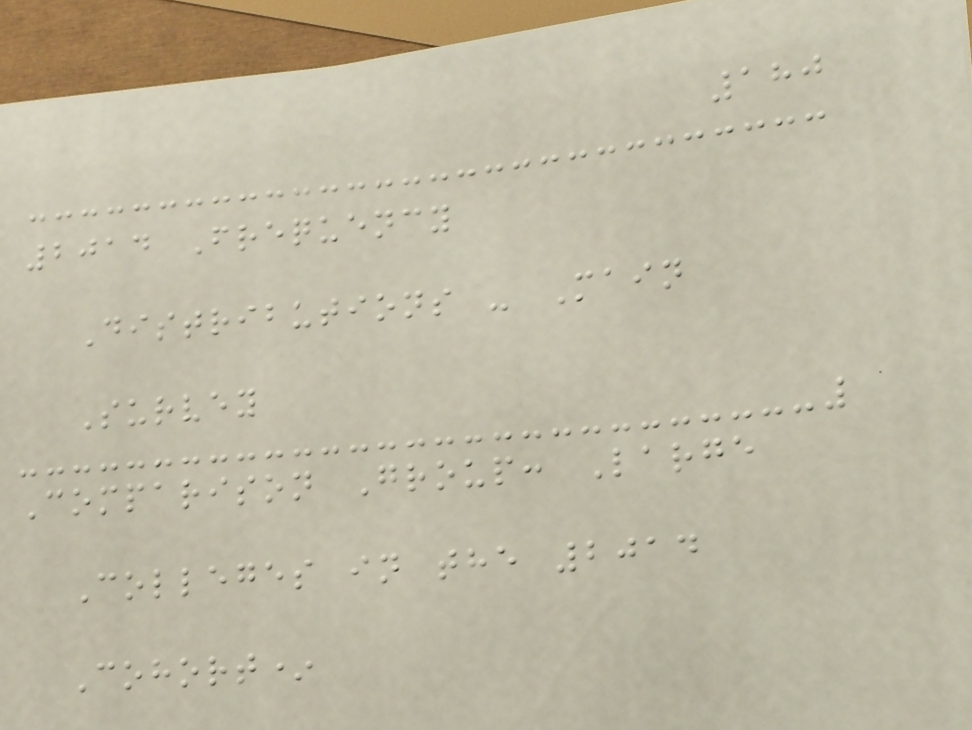180
2014 Frequency
Distributions - Main
Survey
Comparison Group: Large
Colleges in the 2014
Cohort*
